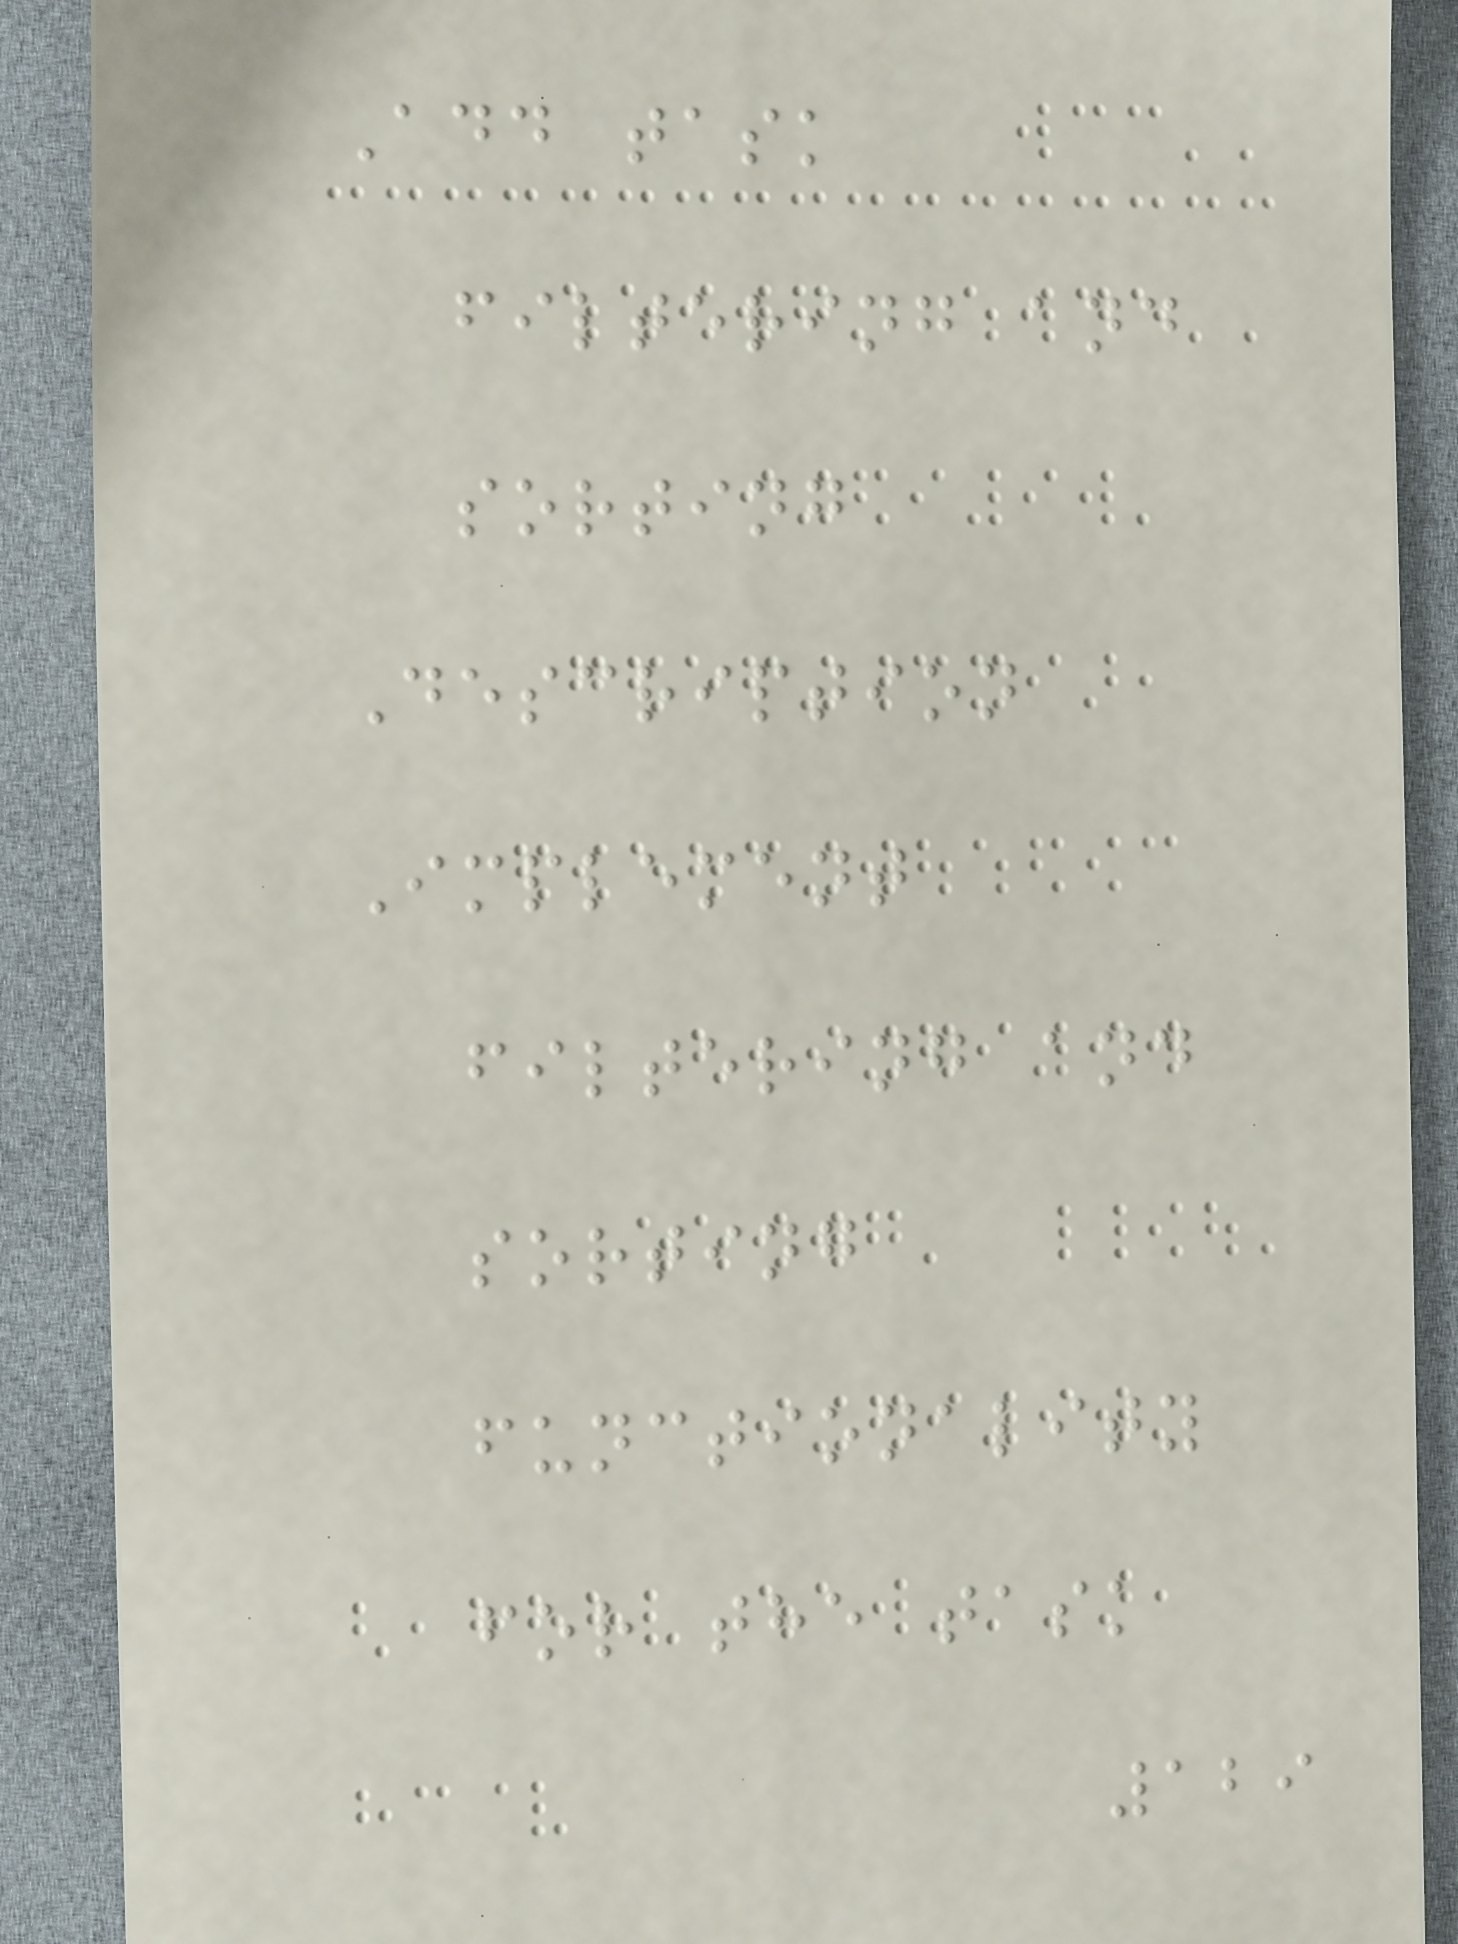Add task
filtering and
sorting
Description
Implement
filtering and
sorting
functionality
for the task
129
